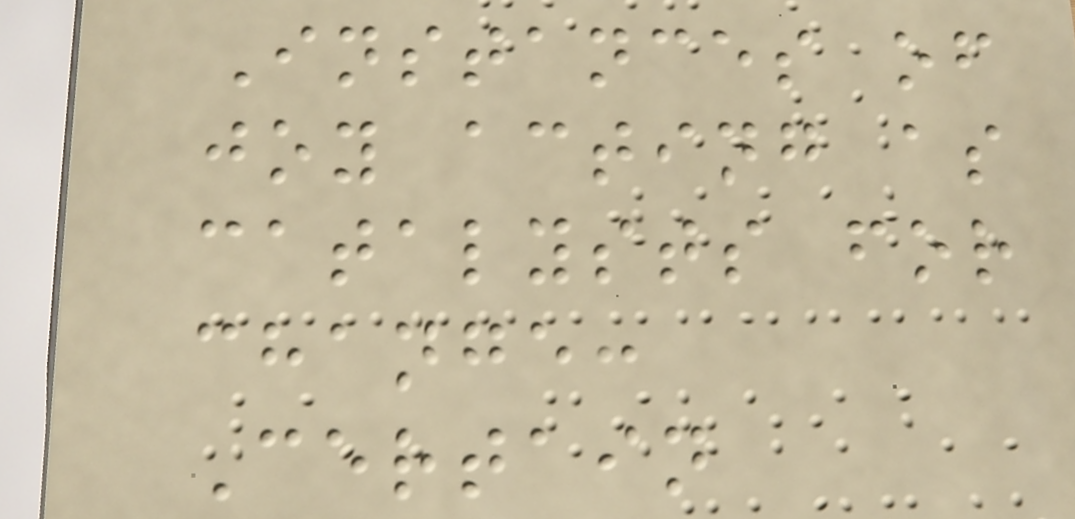Instances of
joy acting as
catalysts for
change:
Certain
